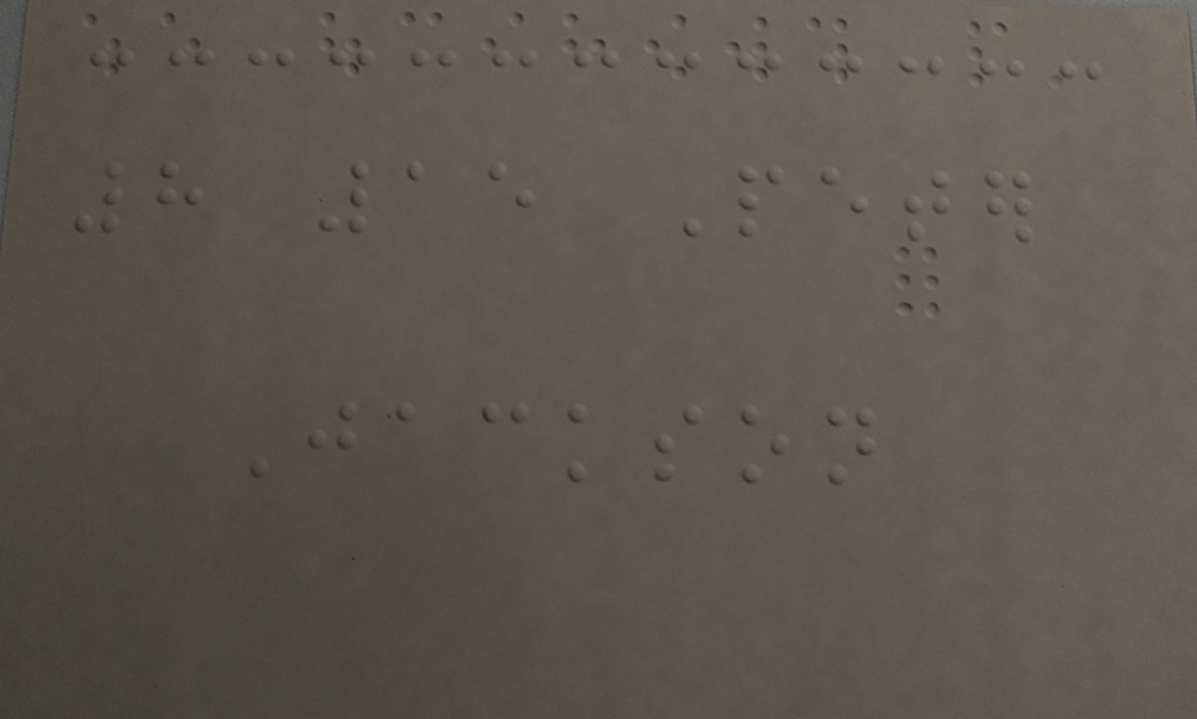8 15 Peter
Jackson
